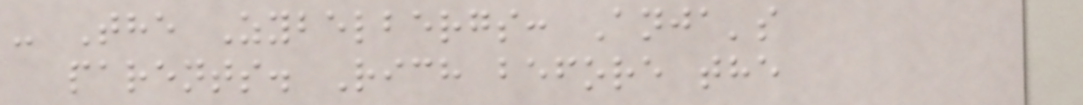- The Zybelbergs: Anja's
parents. Rich before the
